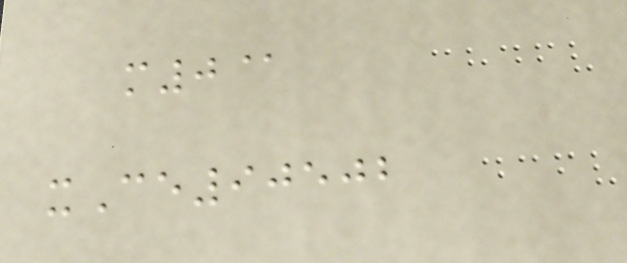m0@
xCe90502
